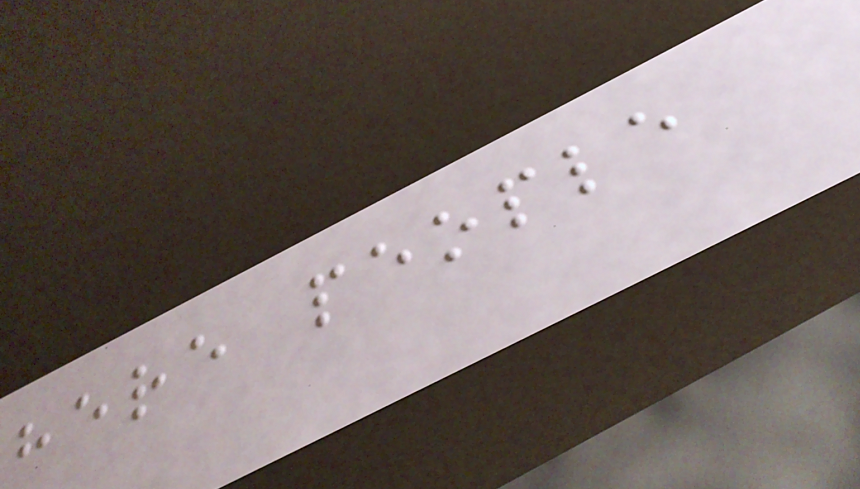here people
